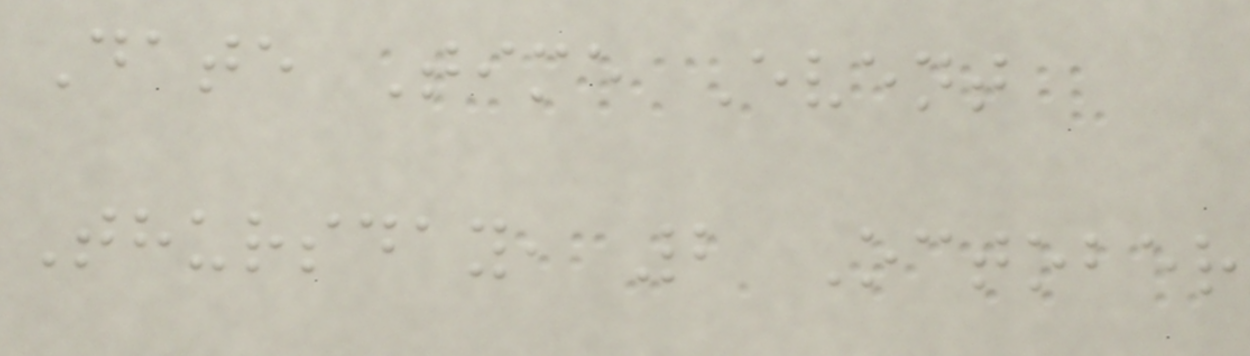Date Time Event
Thursday, 2 October
